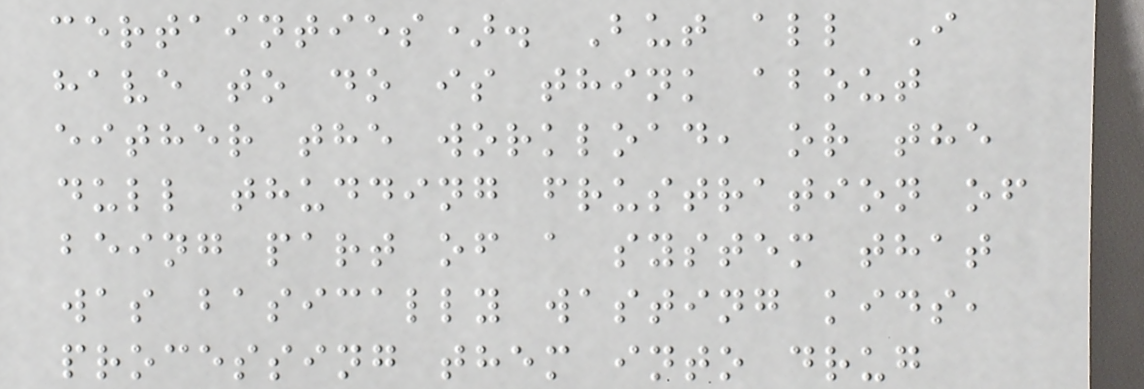certainties). But all I
have to do is think about
either the workload, or the
dull thudding frustration of
being part of a system that
was basically wasting kids,
processing them into drug
